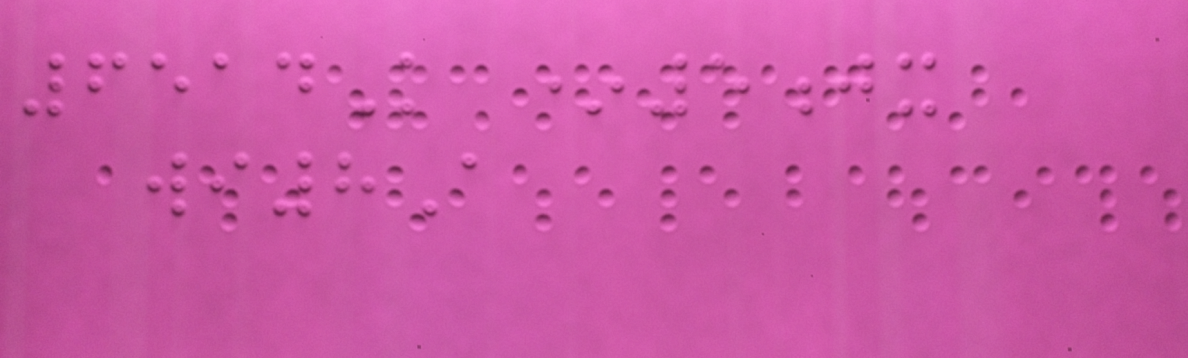6514K *5jx
wi8A
